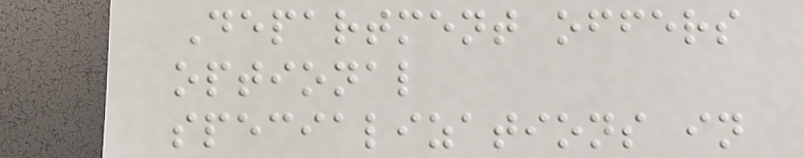Department offers
optional
specializations in
